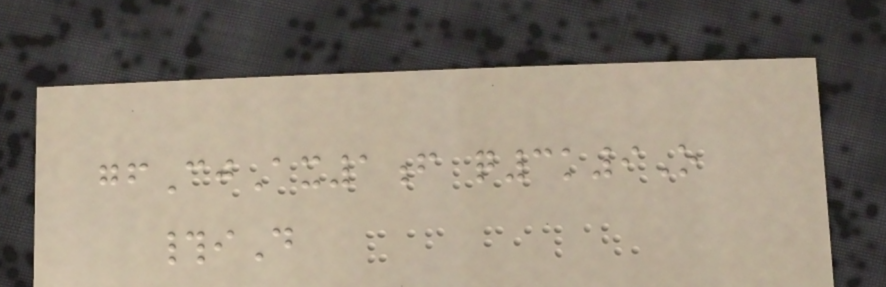gfCjAx1f q3k9O
#iD
